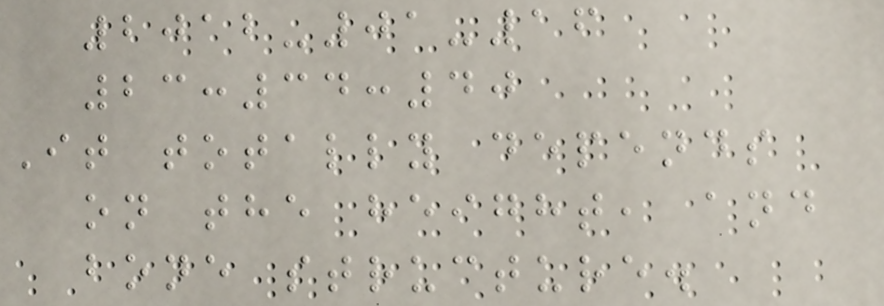2012-01-16
23:34:40
It totally depends
on the height, and
bone structure.
